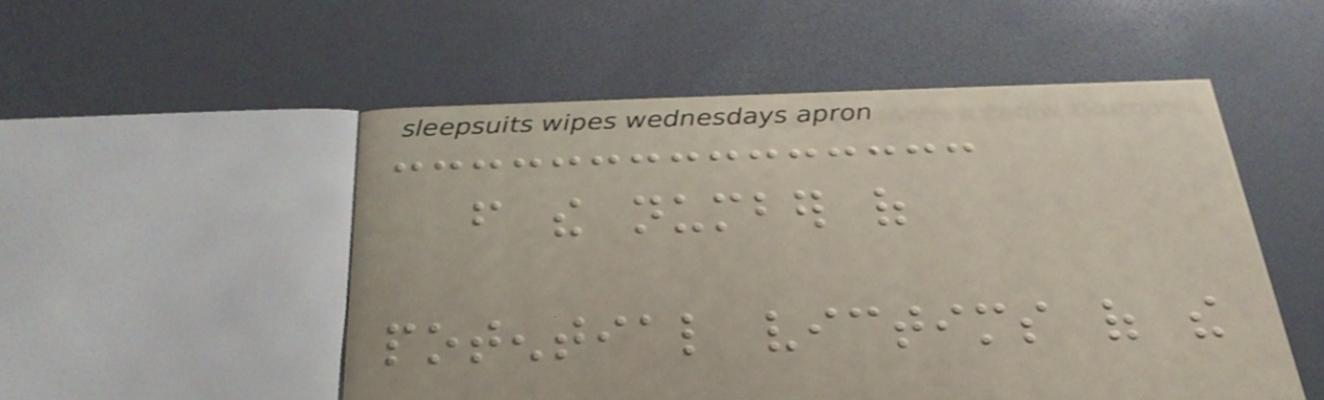from the number of
potential victims of the
